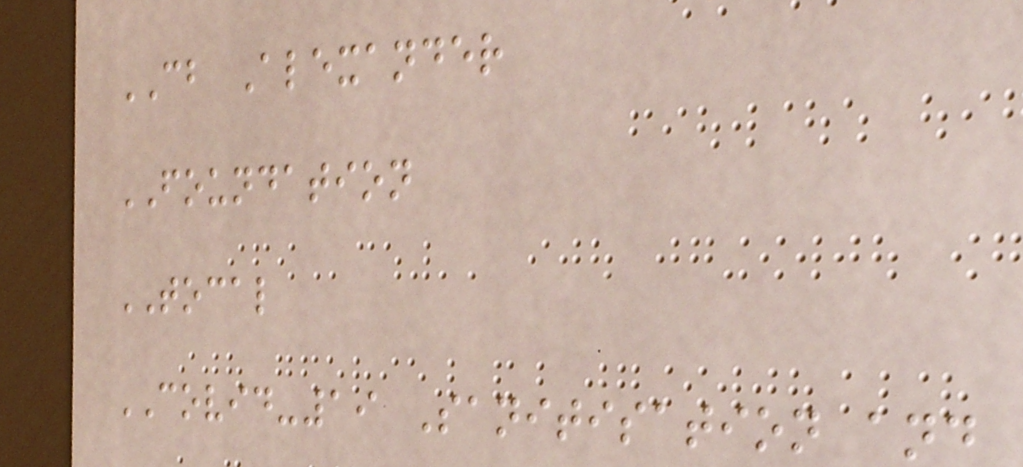CB Alexander
FOUNDATION
TOCAL
COVID-19 Sanitisation and
